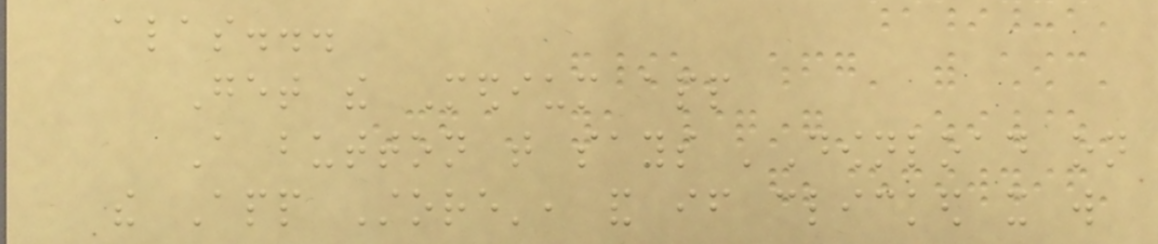alas...
Get the Medium app
A button that says 'Download on
the App Store', and if clicked it will
